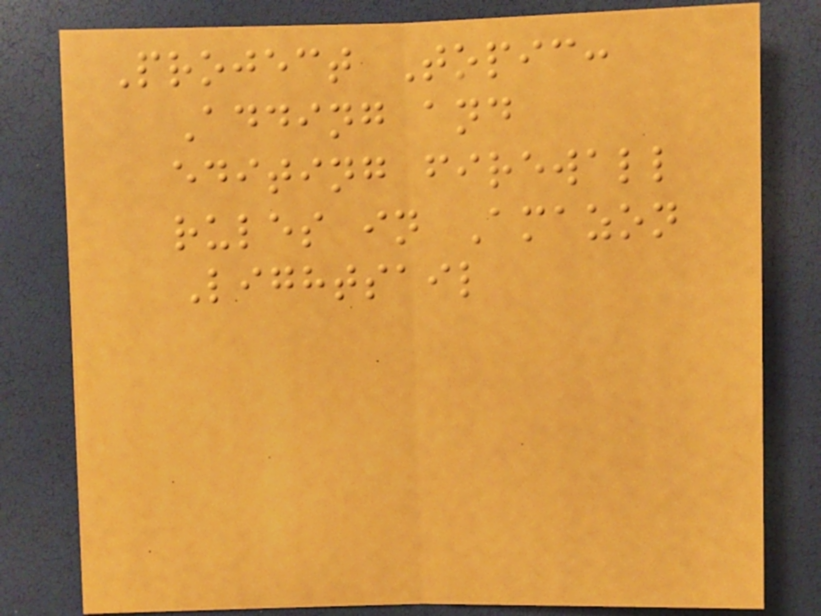Project Topic:
Adding and
editing firewall
rules in Amazon
Lightsail
